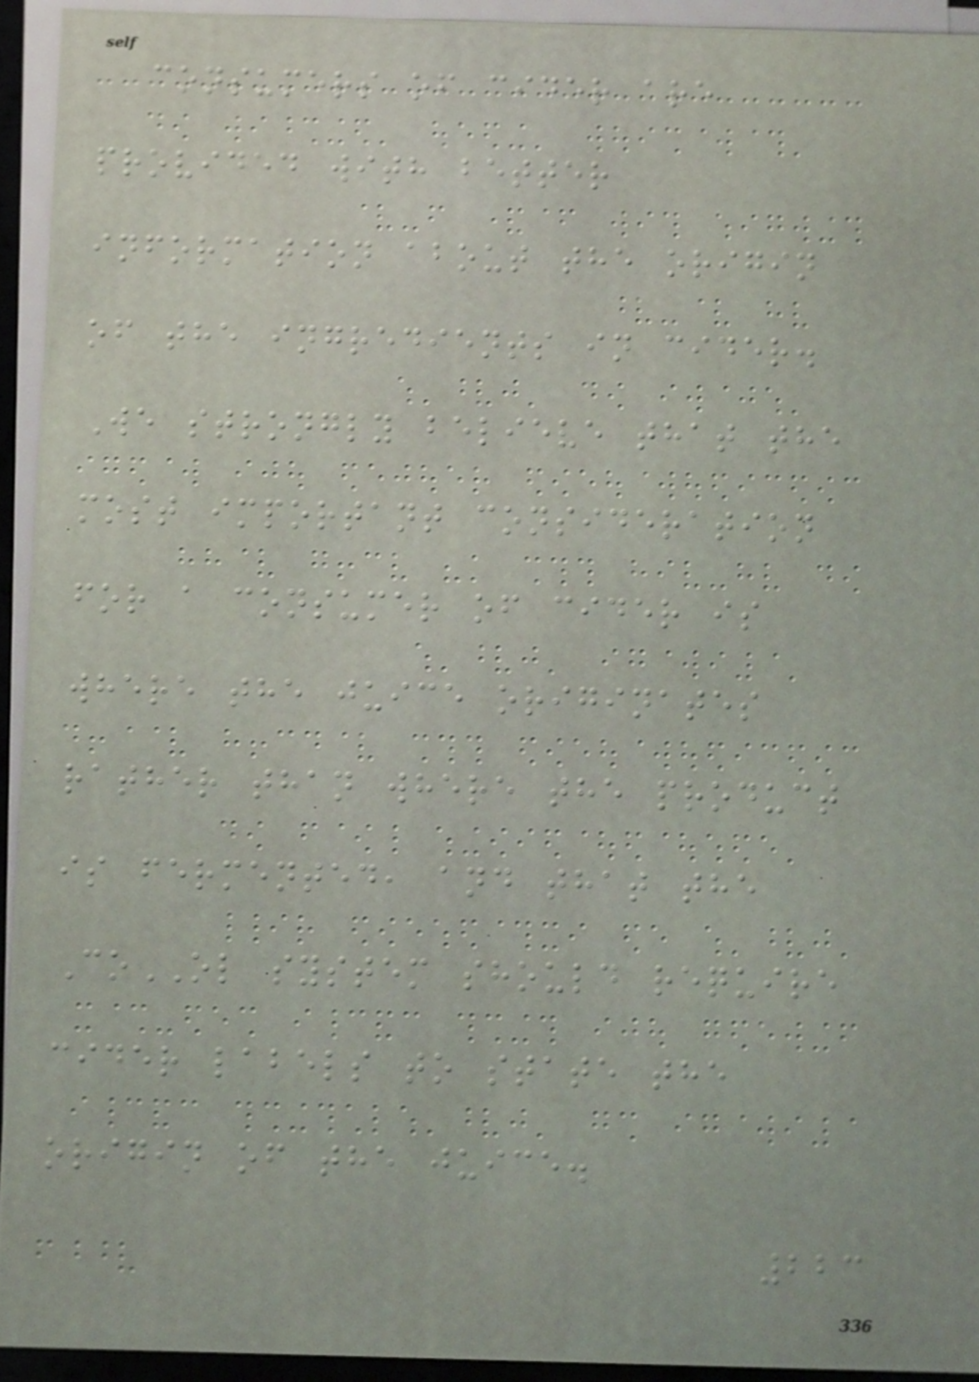consumers of cider are
provided with better
information about the origin
of the ingredients in cider.
We strongly believe that the
most important consideration
for a consumer of cider is
where the juice originates
rather than where the product
is fermented, and that the
CoOL system should require
cider labels to state the
origin of the juice.
223
